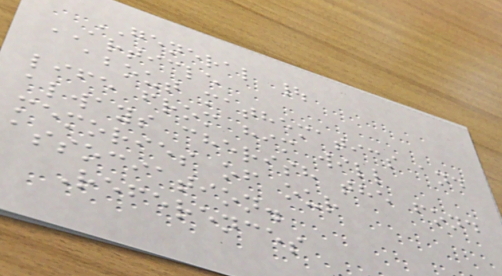GENERAL |
ARTICLE
about mathematics and
life from him will
always cherish the fond
memories of our
association.
References
